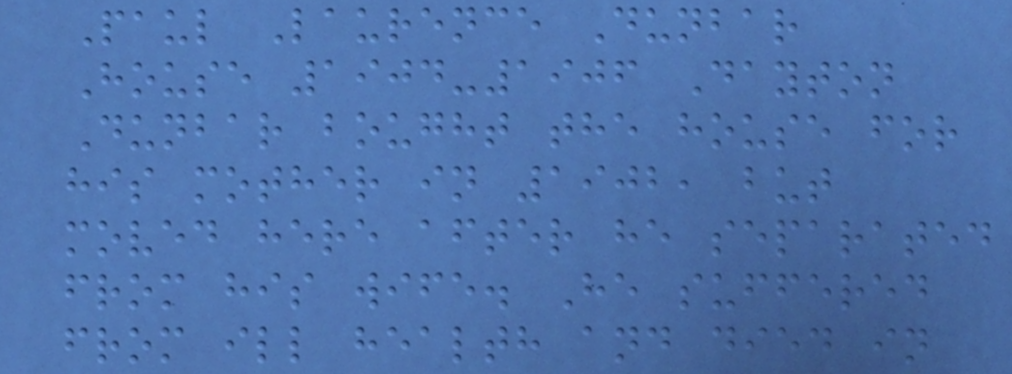Paul Laurence Dunbar
House 1904-1906 Dayton
Dunbar bought the house for
his mother in 1902, but
moved here after he separated
from his wife. He suffered
from ill health and died in
